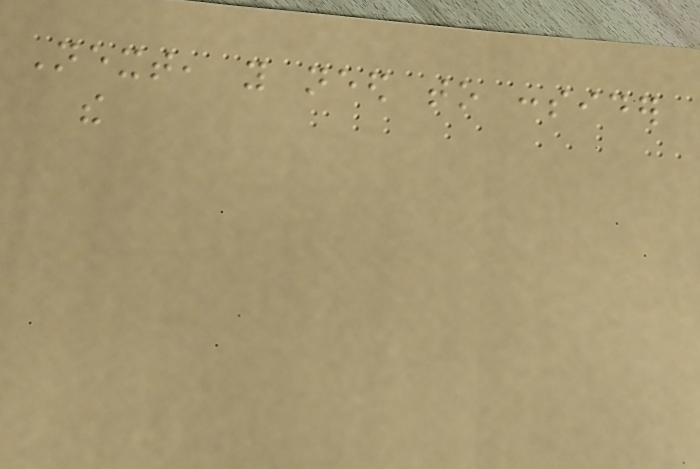Next, you need to consider
the
